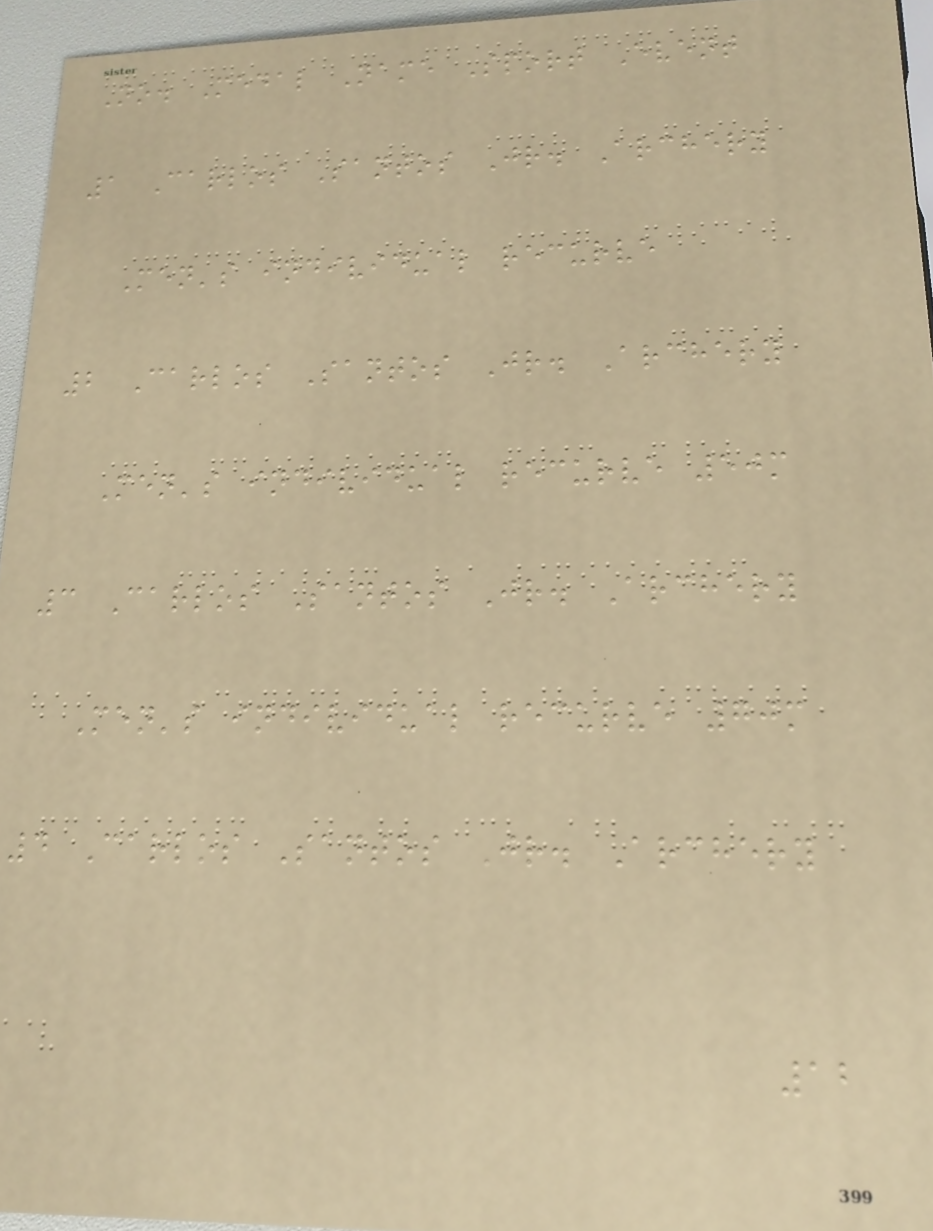No. Medal Name Sport Event
1 Carlos Santos Jr. Archery
Men's individual recurve
2 Carlos Santos Jr. Archery
Men's individual recurve 50m
3 Carlos Santos Jr. Archery
Men's individual recurve 70m
4 Carlos Santos Jr. Archery
12
